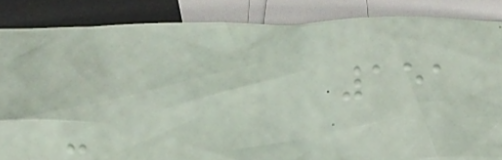151
-
